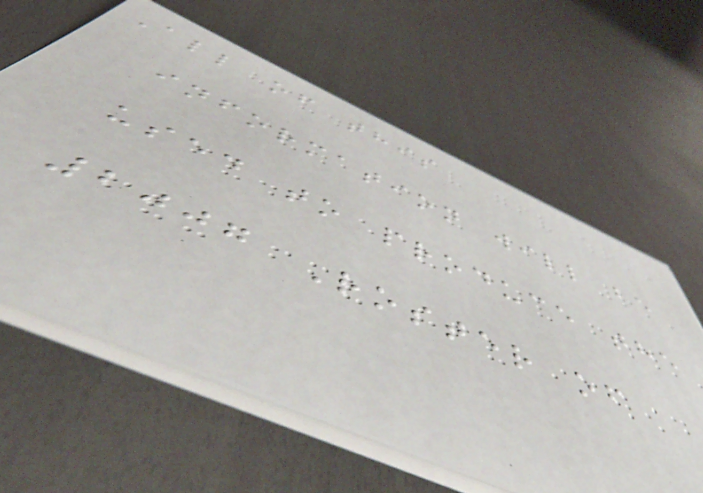All of this
information will be
used to produce the
2007 Roster of
